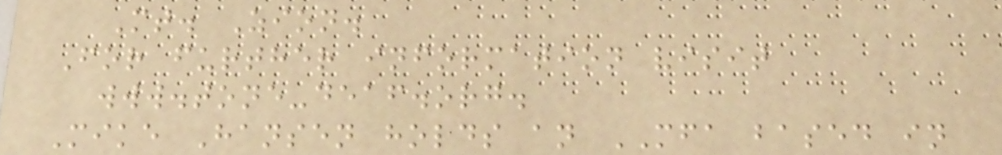Mt. Zion.
For further information visit
www.tone-deaf.org.
Mike Hansen holds an MFA based in
